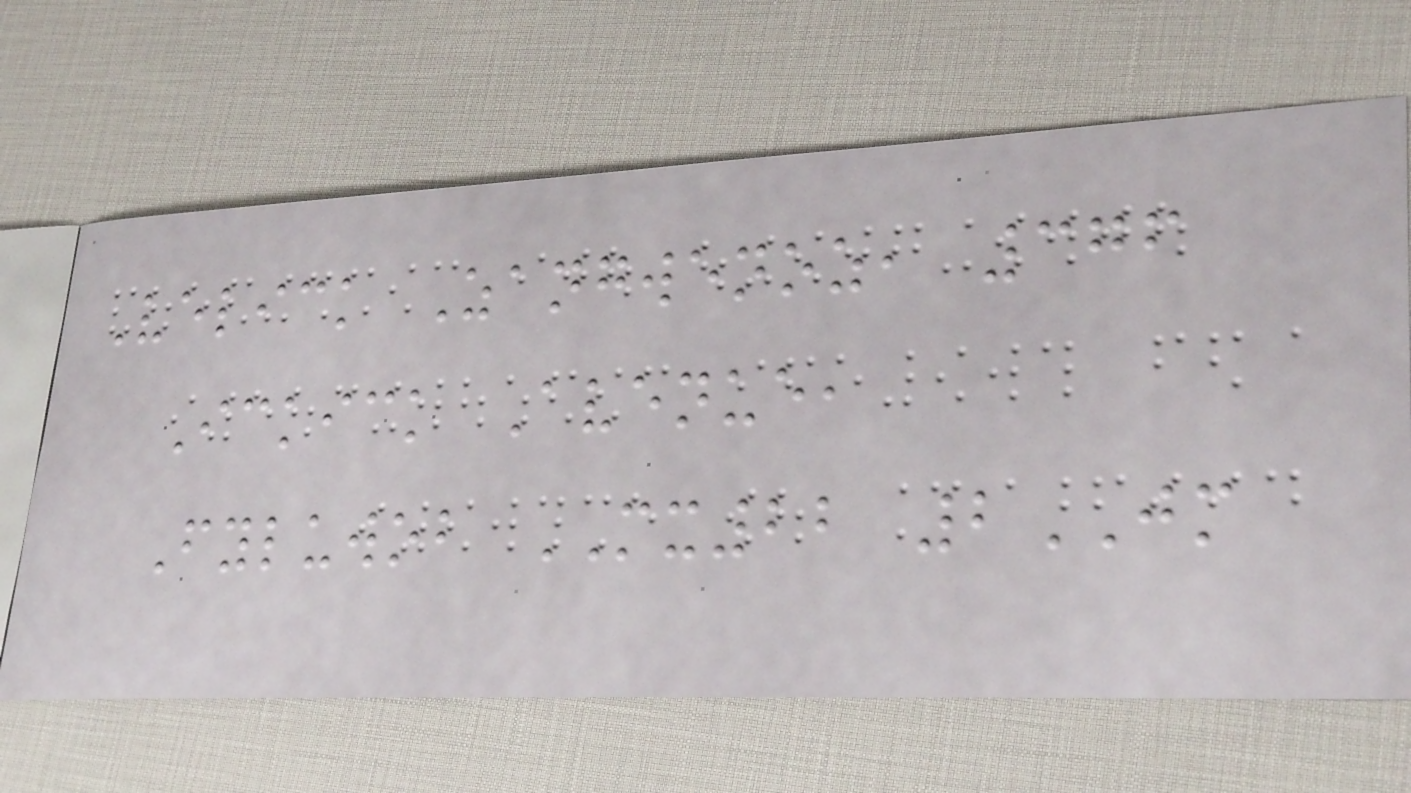Velick Zangwenoz, 376
Ickick Avenue,
Fyluwob MX22 2JM
